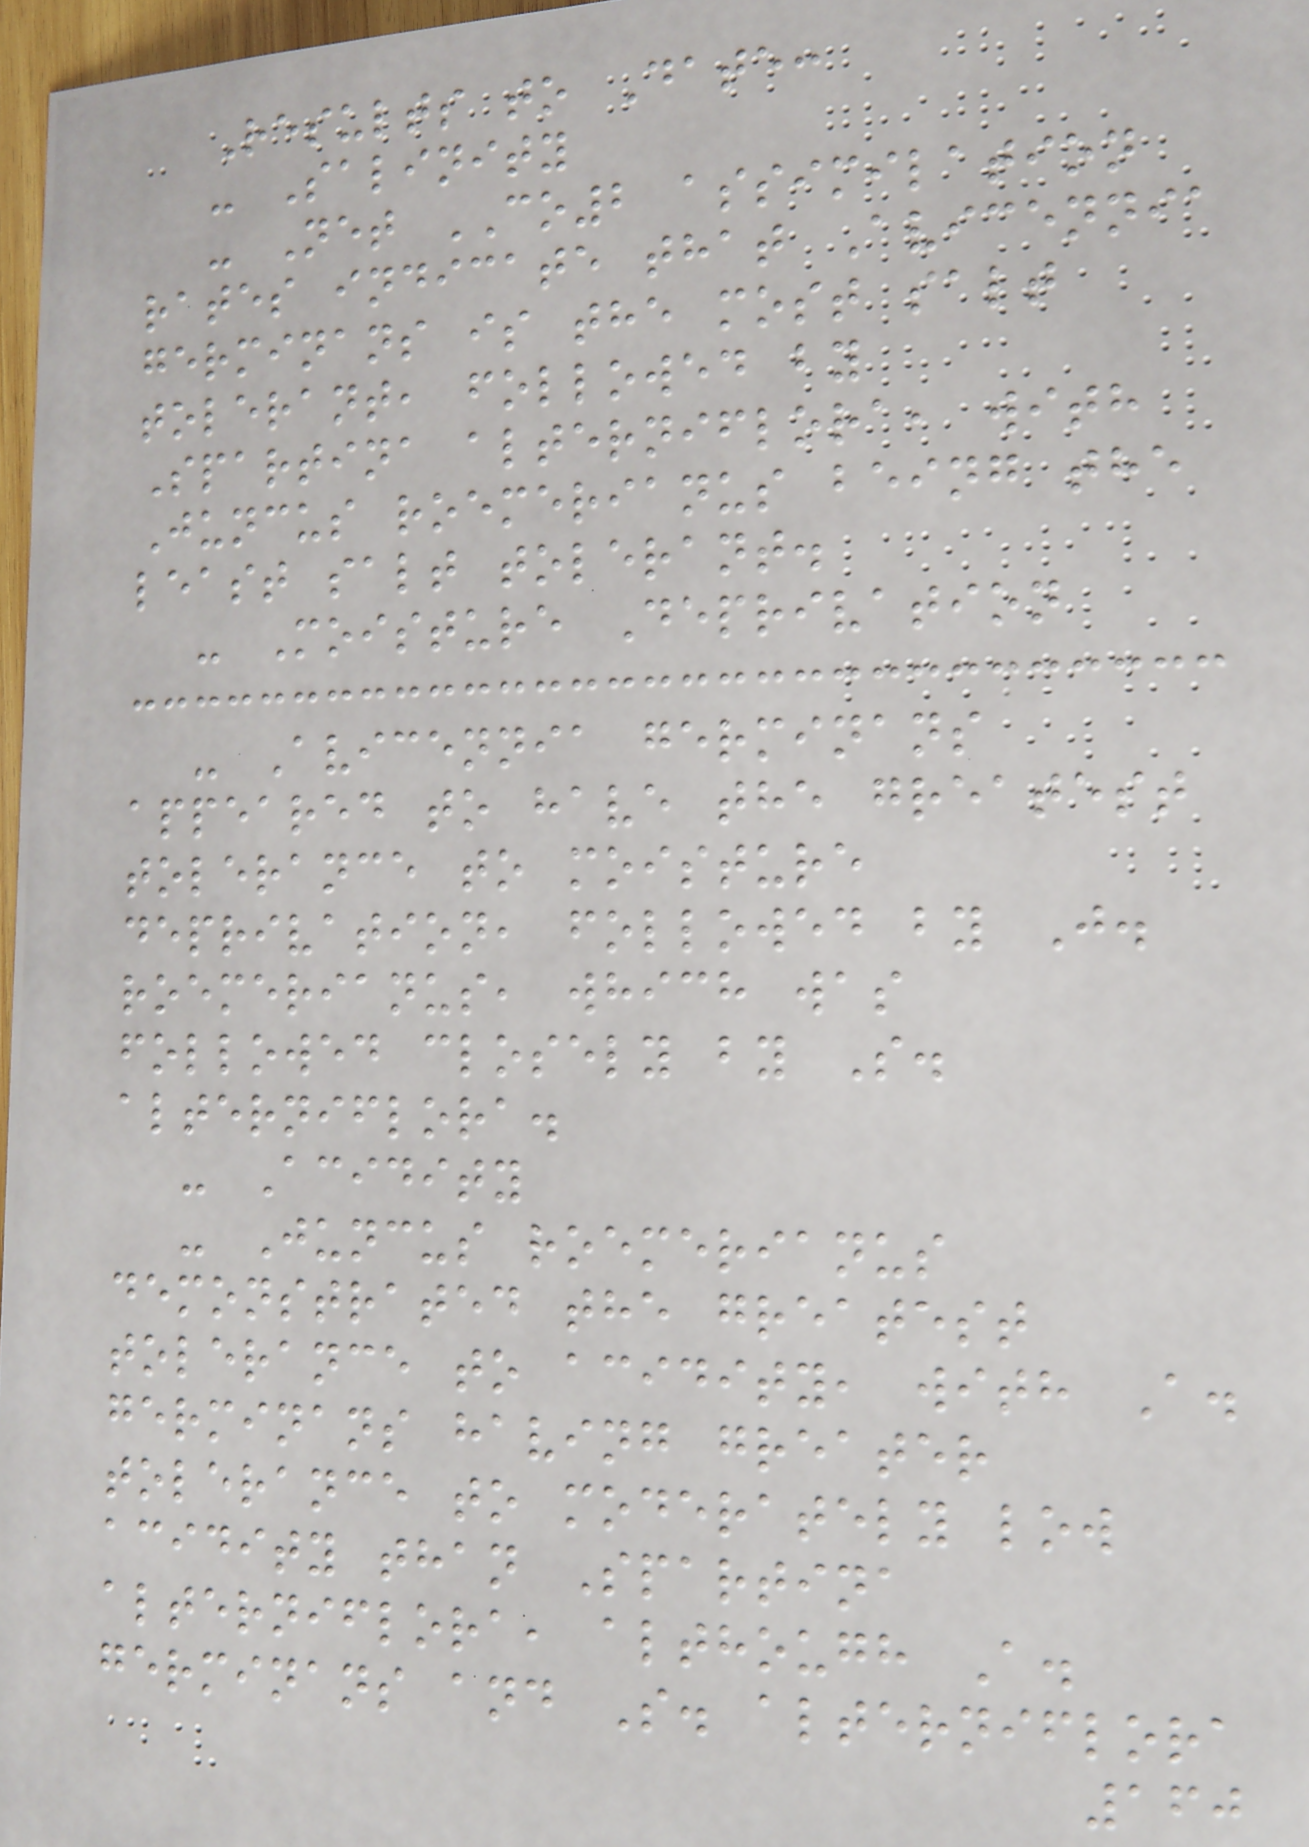Results to Date:
- Salinity
- Net CO2 assimilation
rates indicate that Avicennia
germinans is the most salt
tolerant, followed by
Spartina alterniflora, with
Juncus roemerianus being the
least salt tolerant.
- Moisture Deprivation
- Avicennia germinans
appeared to have the greatest
tolerance to moisture
deprivation, followed by J.
roemerianus, which was
followed closely by S.
alterniflora.
- Acidity
- Juncus roemerianus
demonstrated the greatest
tolerance to acidity, with A.
germinans having greater
tolerance to moderately low
acidity than Spartina
alterniflora, although A.
germinans and S. alterniflora
160
